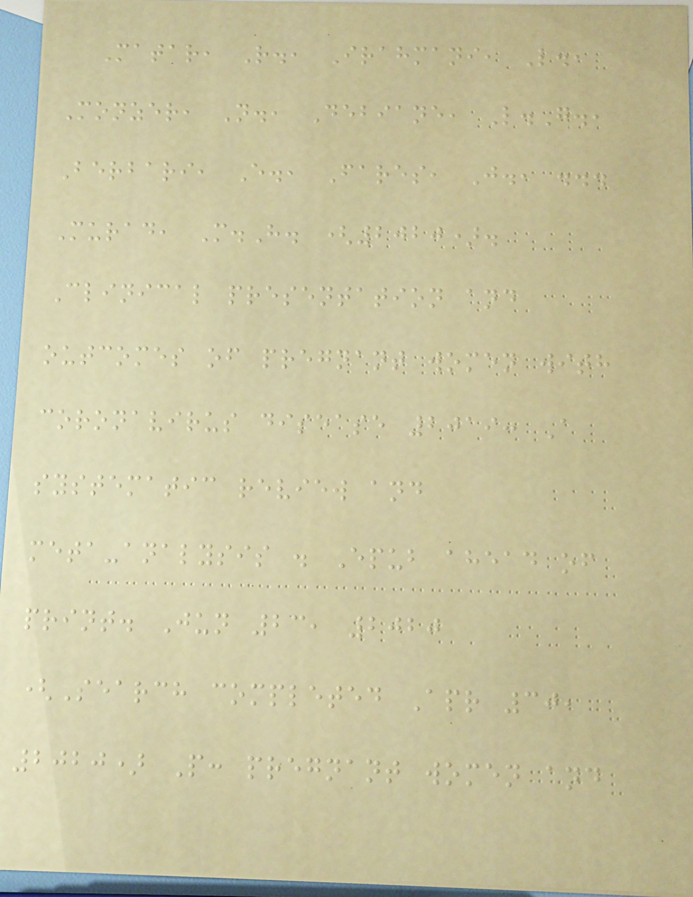Matar, R., Irahmani, L.,
Monzer, N., Debiane, L.G.,
Berbari, E., Fares, J., ...
Murad, M.H. (2020).
Clinical presentation and
outcomes of pregnant women with
coronavirus disease 2019: A
systematic review and
meta-analysis . Epub ahead of
print. Jun 23, 2020
(Search completed Apr 30,
2020) P: pregnant women and
